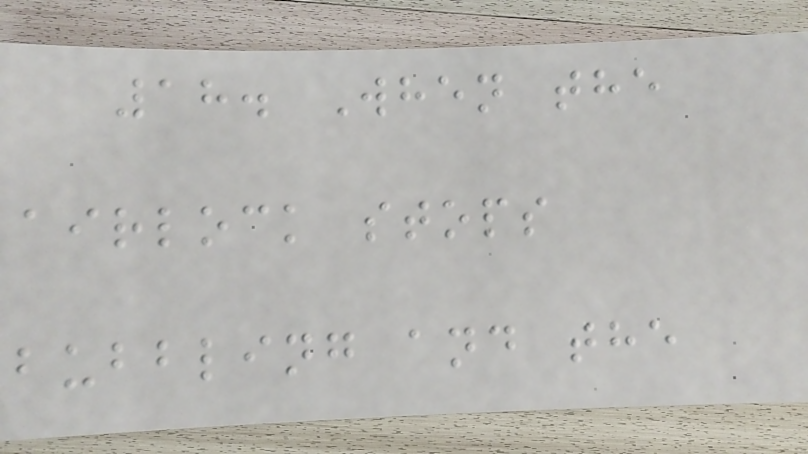18. When the
airlock stops
bubbling and the
